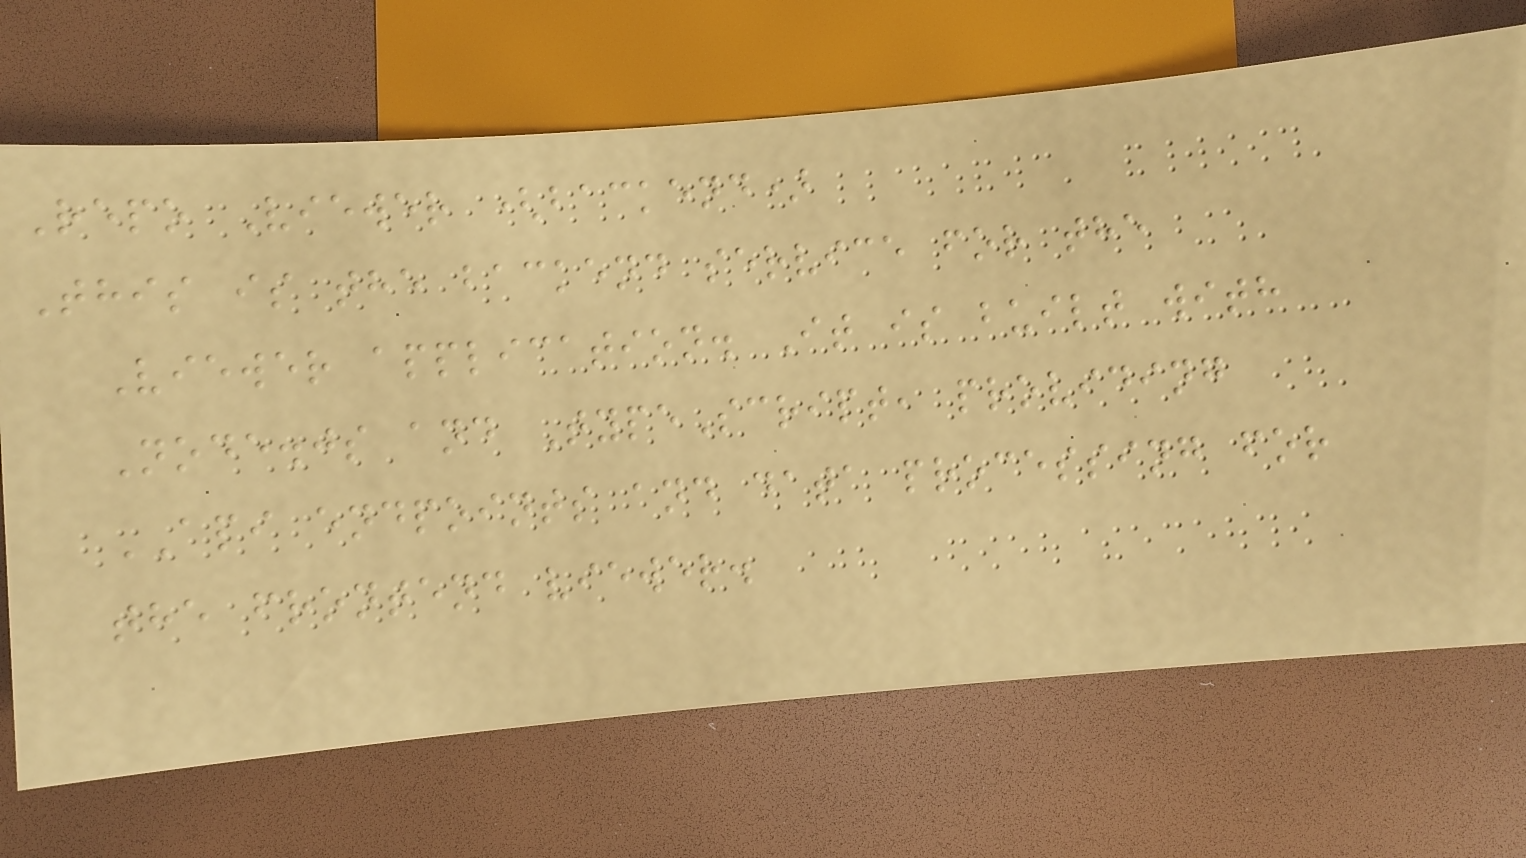Repo Viewer (backend)
This is the backend service for the
Viewer application. It is built with
Node.js and TypeScript, providing
API endpoints and data processing for
the frontend viewer.
